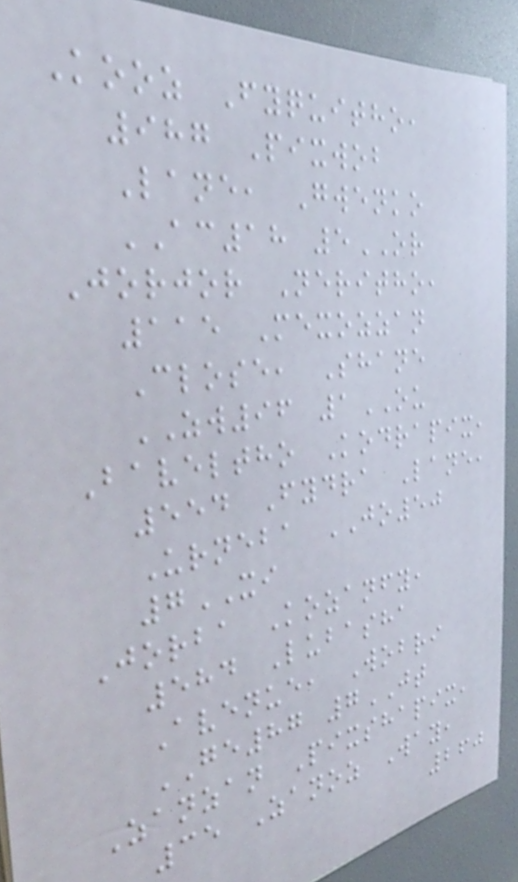Kooz Fyquitho,
987 Pixwob
Lane, Gwenko
AC18 5OR
Jorjor Neritho,
115 Mexozzan
Close, Shane
ZW96 1OU
Baveltho Kodrapix,
554 Fydra Lane,
Urneba JO50
7XI
Jorba Kozanfy,
584 Lubasha
Avenue, Wobri
GE87 7JT
Zanzan Pixshapix,
35 Zanoz Way,
260
